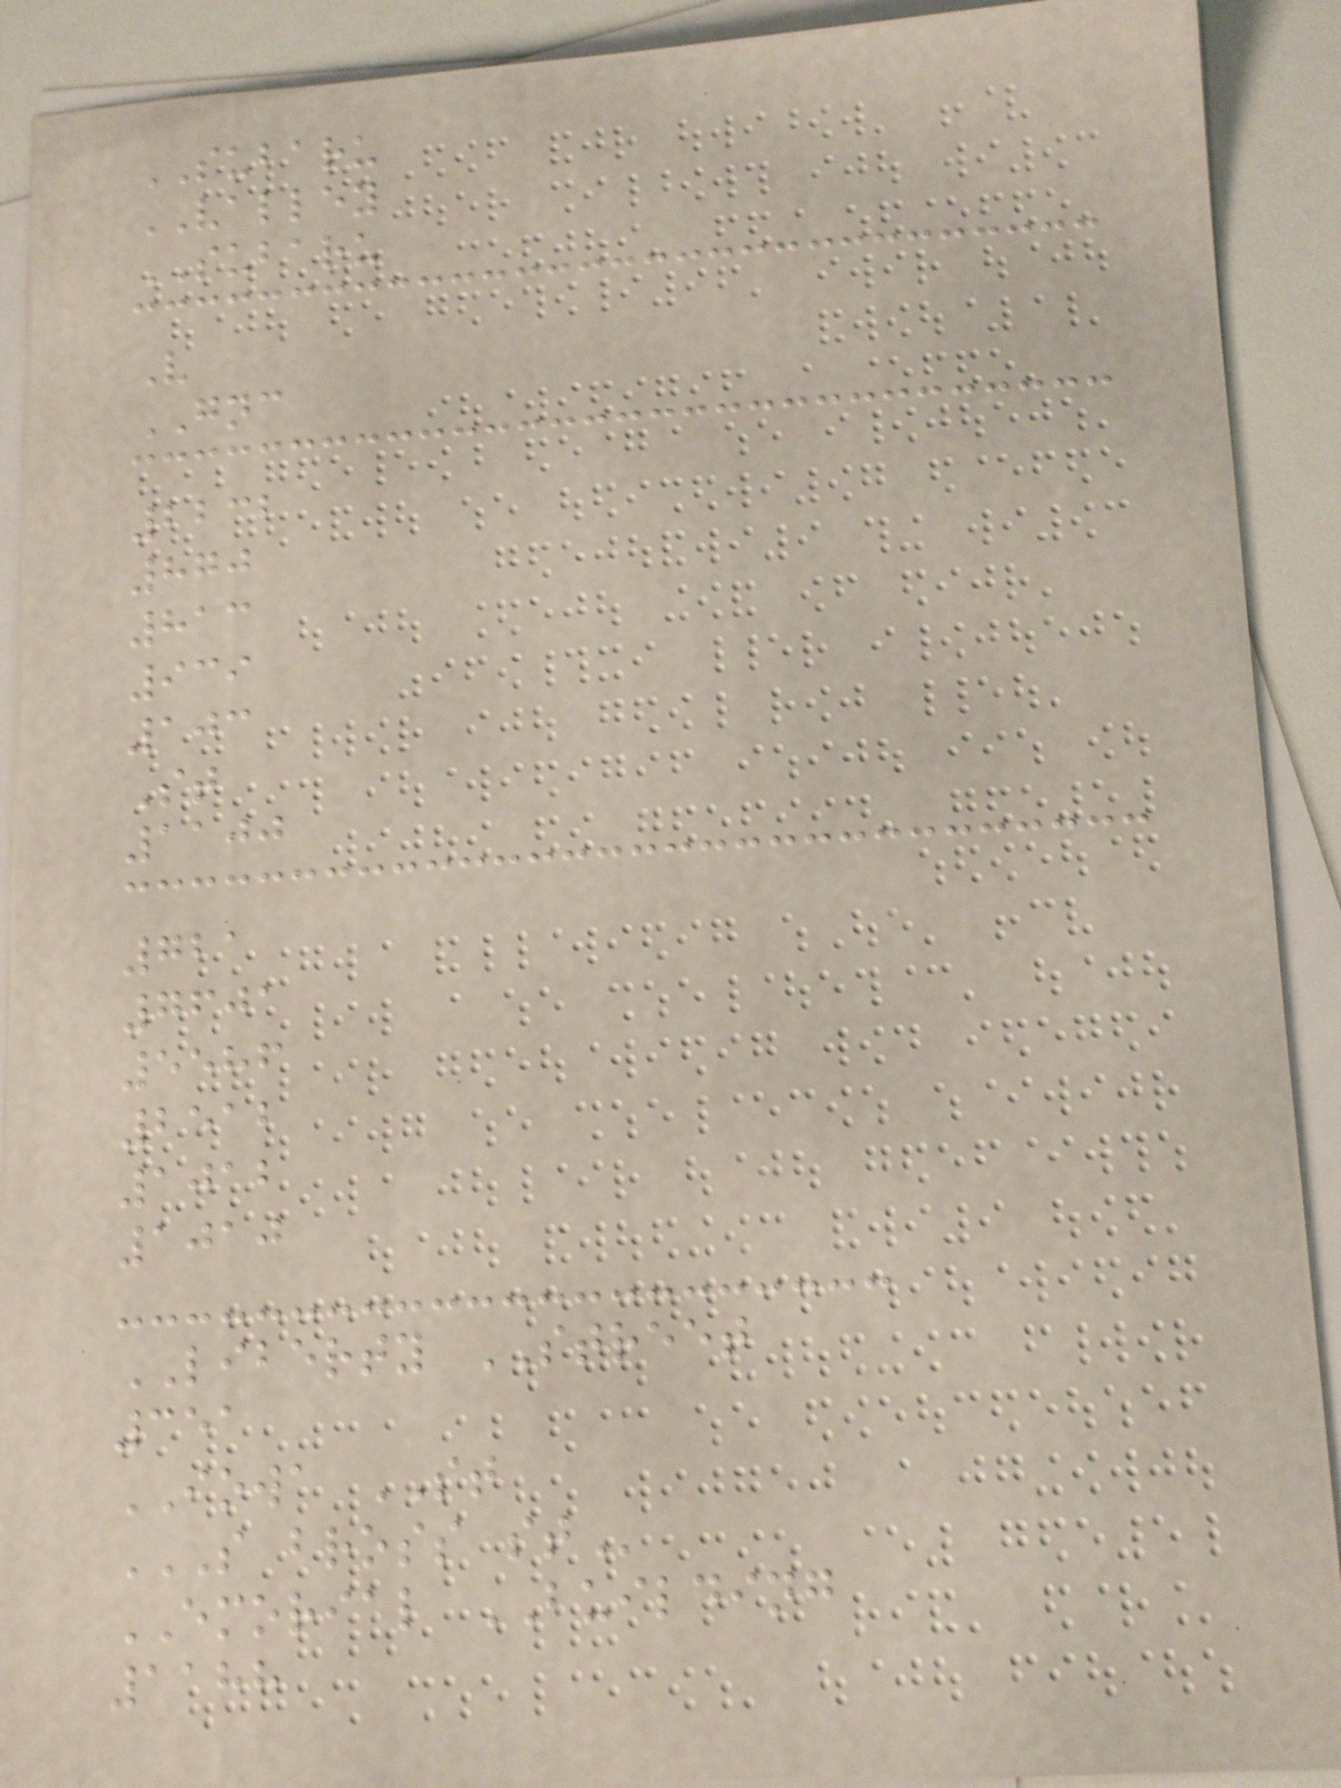SUBARU
VALLEY
SUBARU
V
GNC
2232
870
813
939
103
St
1100
721
7601
5586
2512
1012
1010
LIBERTY STREET
351
IOWA ST
S BROSS ST
EMORIAL BUILDING
1188
